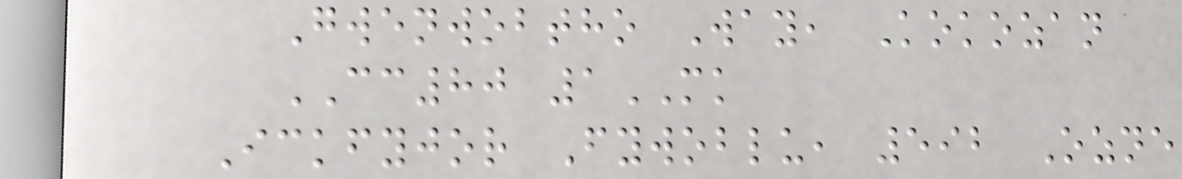Gwenwobtho Way, Kokozan
CC80 1MK
Ickfyjor Fywoblu, 592 Ozne
